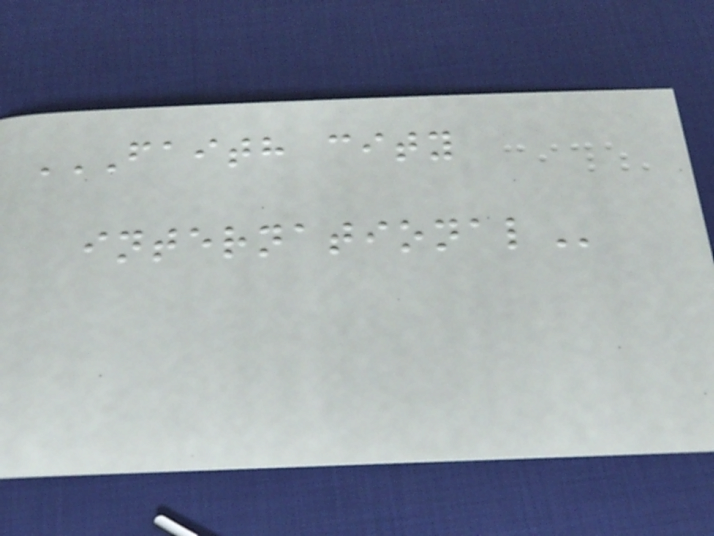FAITH CITY
INTERNATIONAL
